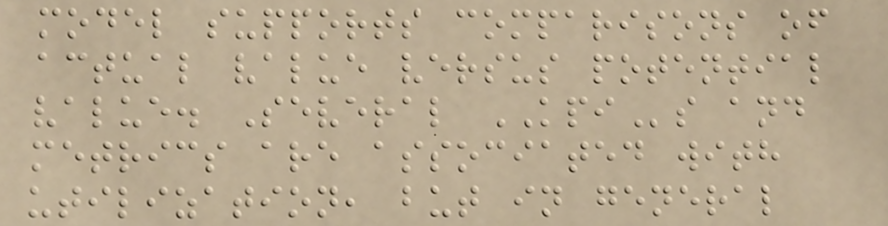model supports comparisons of
actual value versus potential
value. Several KPIs and
metrics are associated with
utilization, but in general
